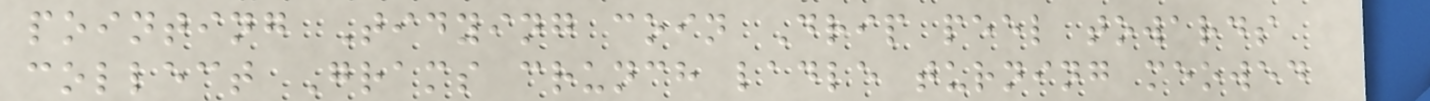pointing Tidying coin Drip peel towards
collect Grams crunch ladle turning meowed
